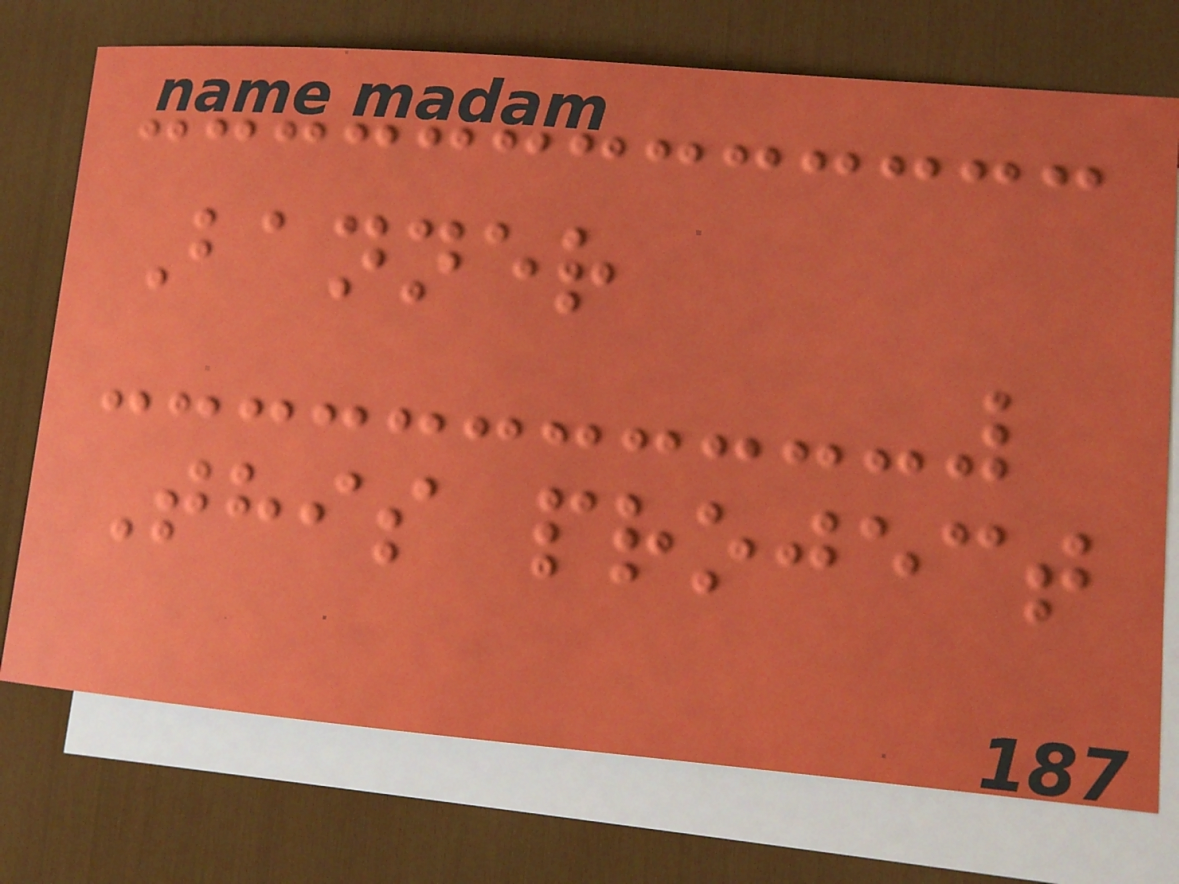Banner
This project
